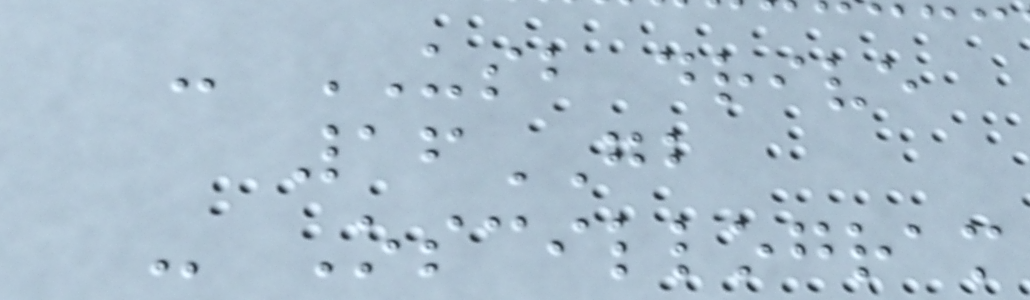- USB drive
16GB
- Oscillogram
